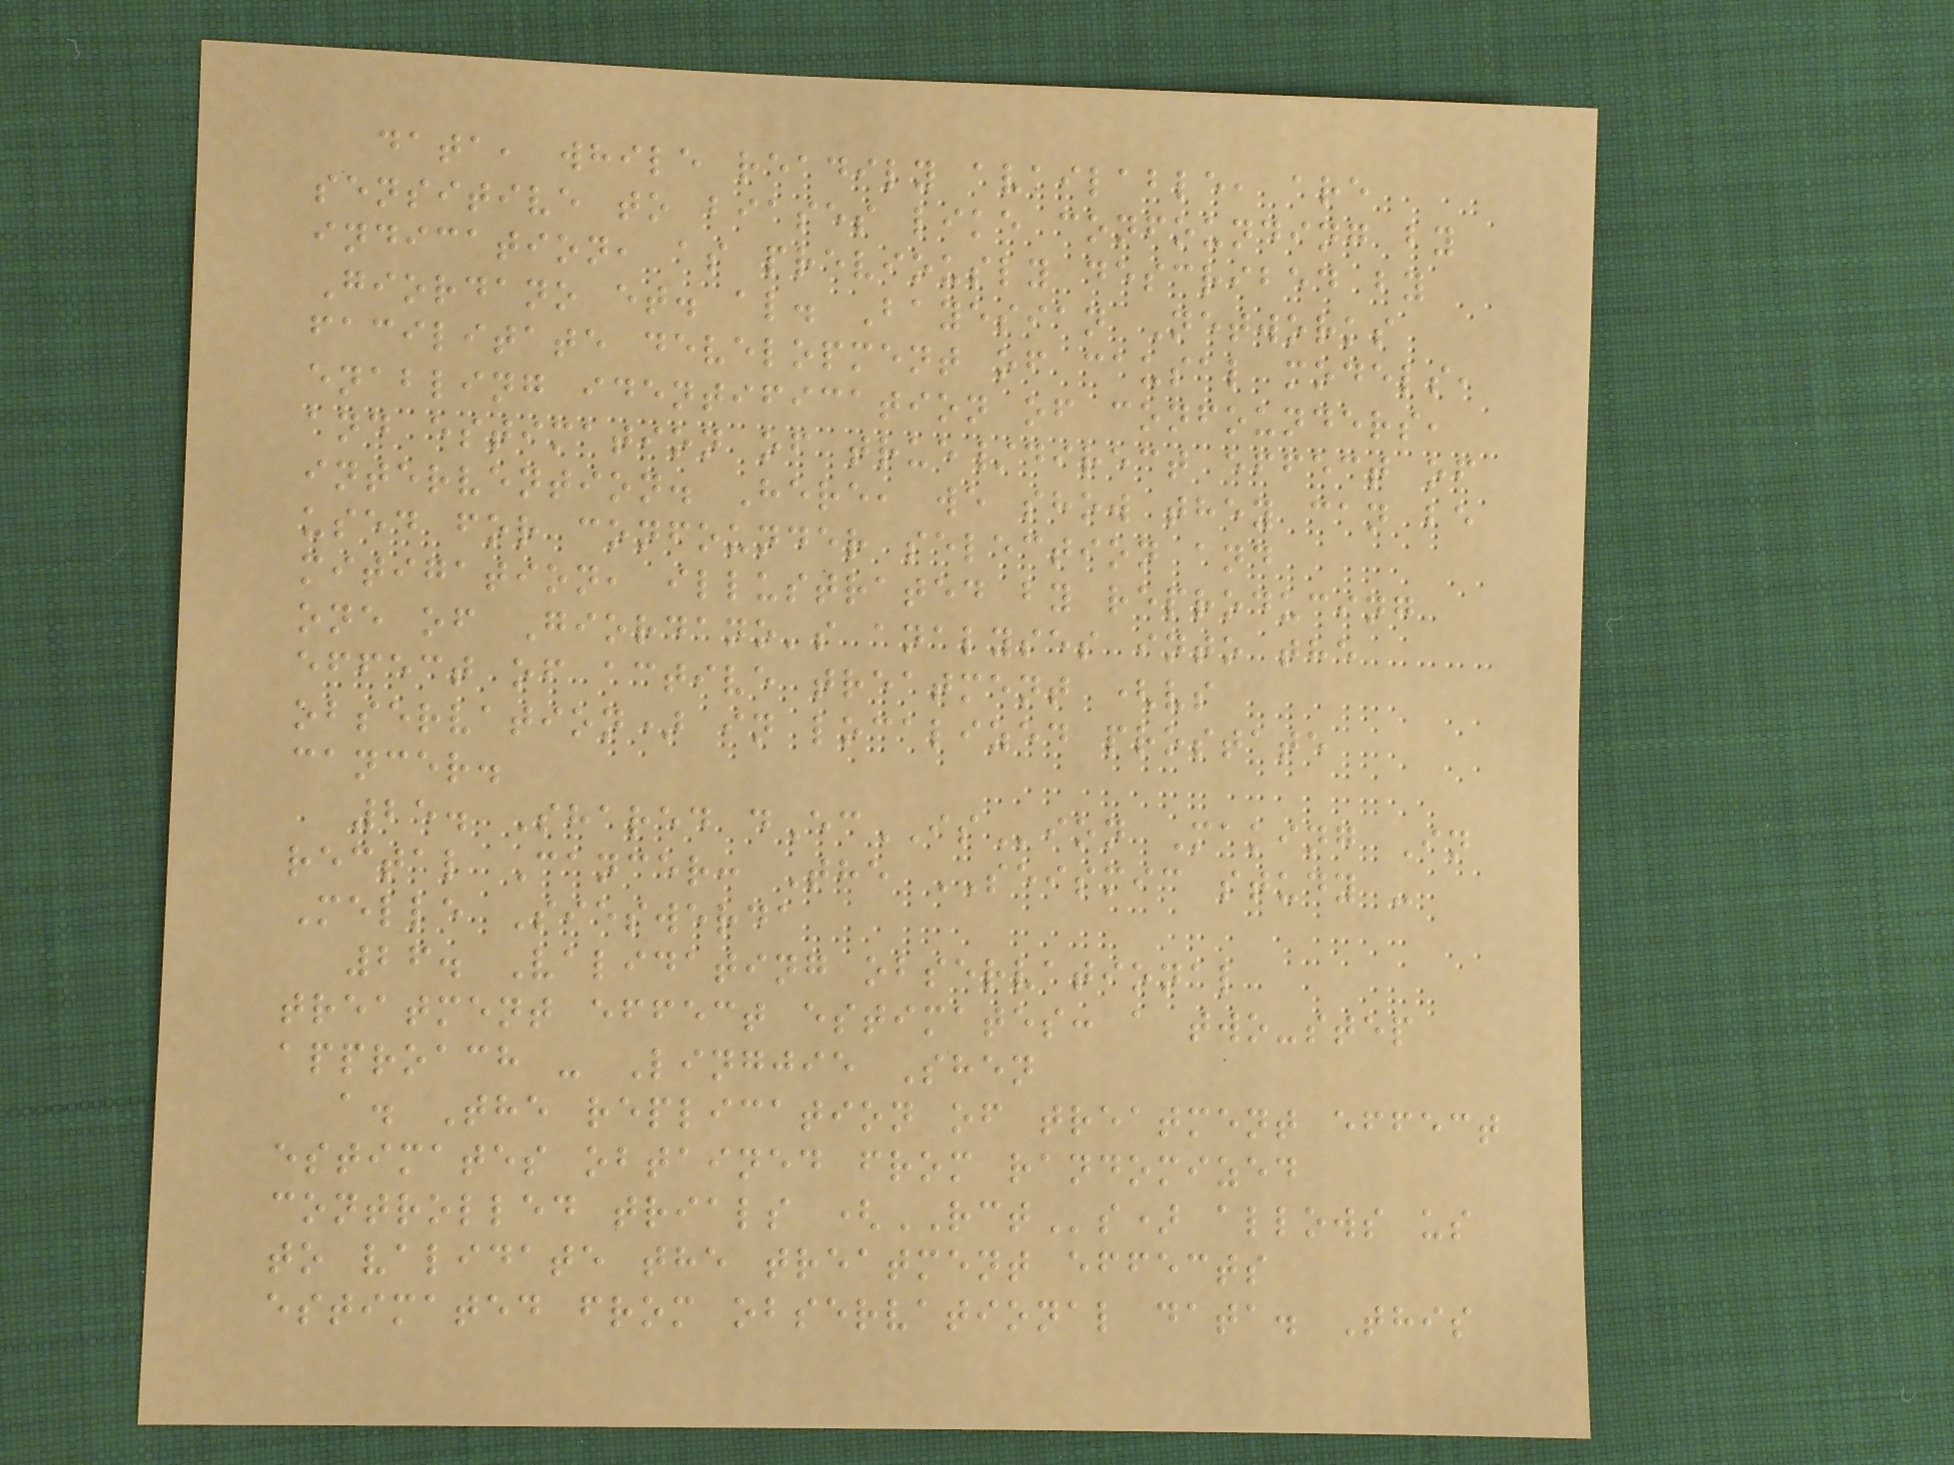data, while readily available, are
sensitive to biases like confounding by
indication, as previously described by
Giordano et. al. Bayesian Networks
facilitate development of causal models,
enabling identification of confounders,
and estimation of true/direct effect of
intervention. Here, we show they can be
used for confounder selection and
mitigation, illustrated by reproducing
one of Giordano's analyses into the
effect of active treatment (vs
observation) in localized prostate
cancer.
25. Shared dEcISion Making In
rectal Cancer: The SEISMIC study -
Melle Sieswerda
26. Validating observational
treatment effect estimates: a two-step
approach - Lingjie Shen
a. The replication of treatment effect
estimates obtained from randomized
controlled trials (RCTs) allows us
to validate the treatment effects
estimated from observational data. This
